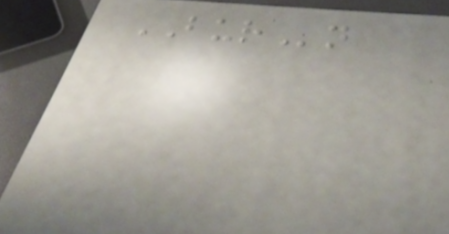BURn
